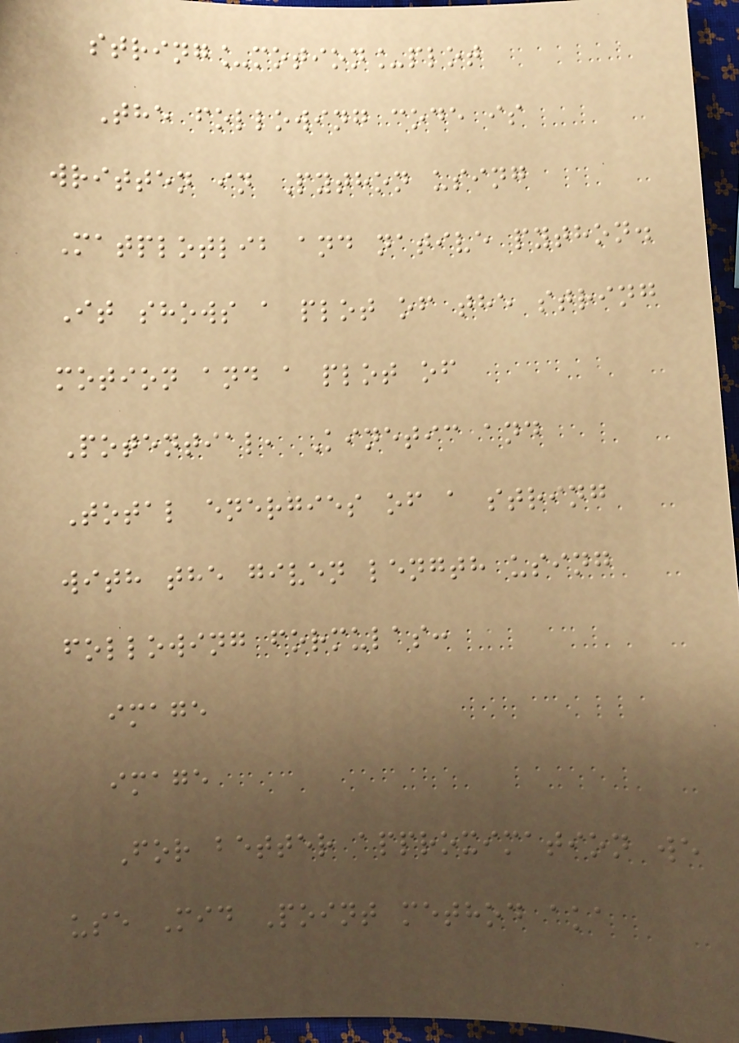string_motion_plot
The following code is
written in Python using
Matplotlib and native python.
It shows a plot of the string
motion and a plot of
Potential, Kinetic and
Total energies of a string
with the given length using
following formulas:
image
image
For better approximation we
use Mid Point method aka
